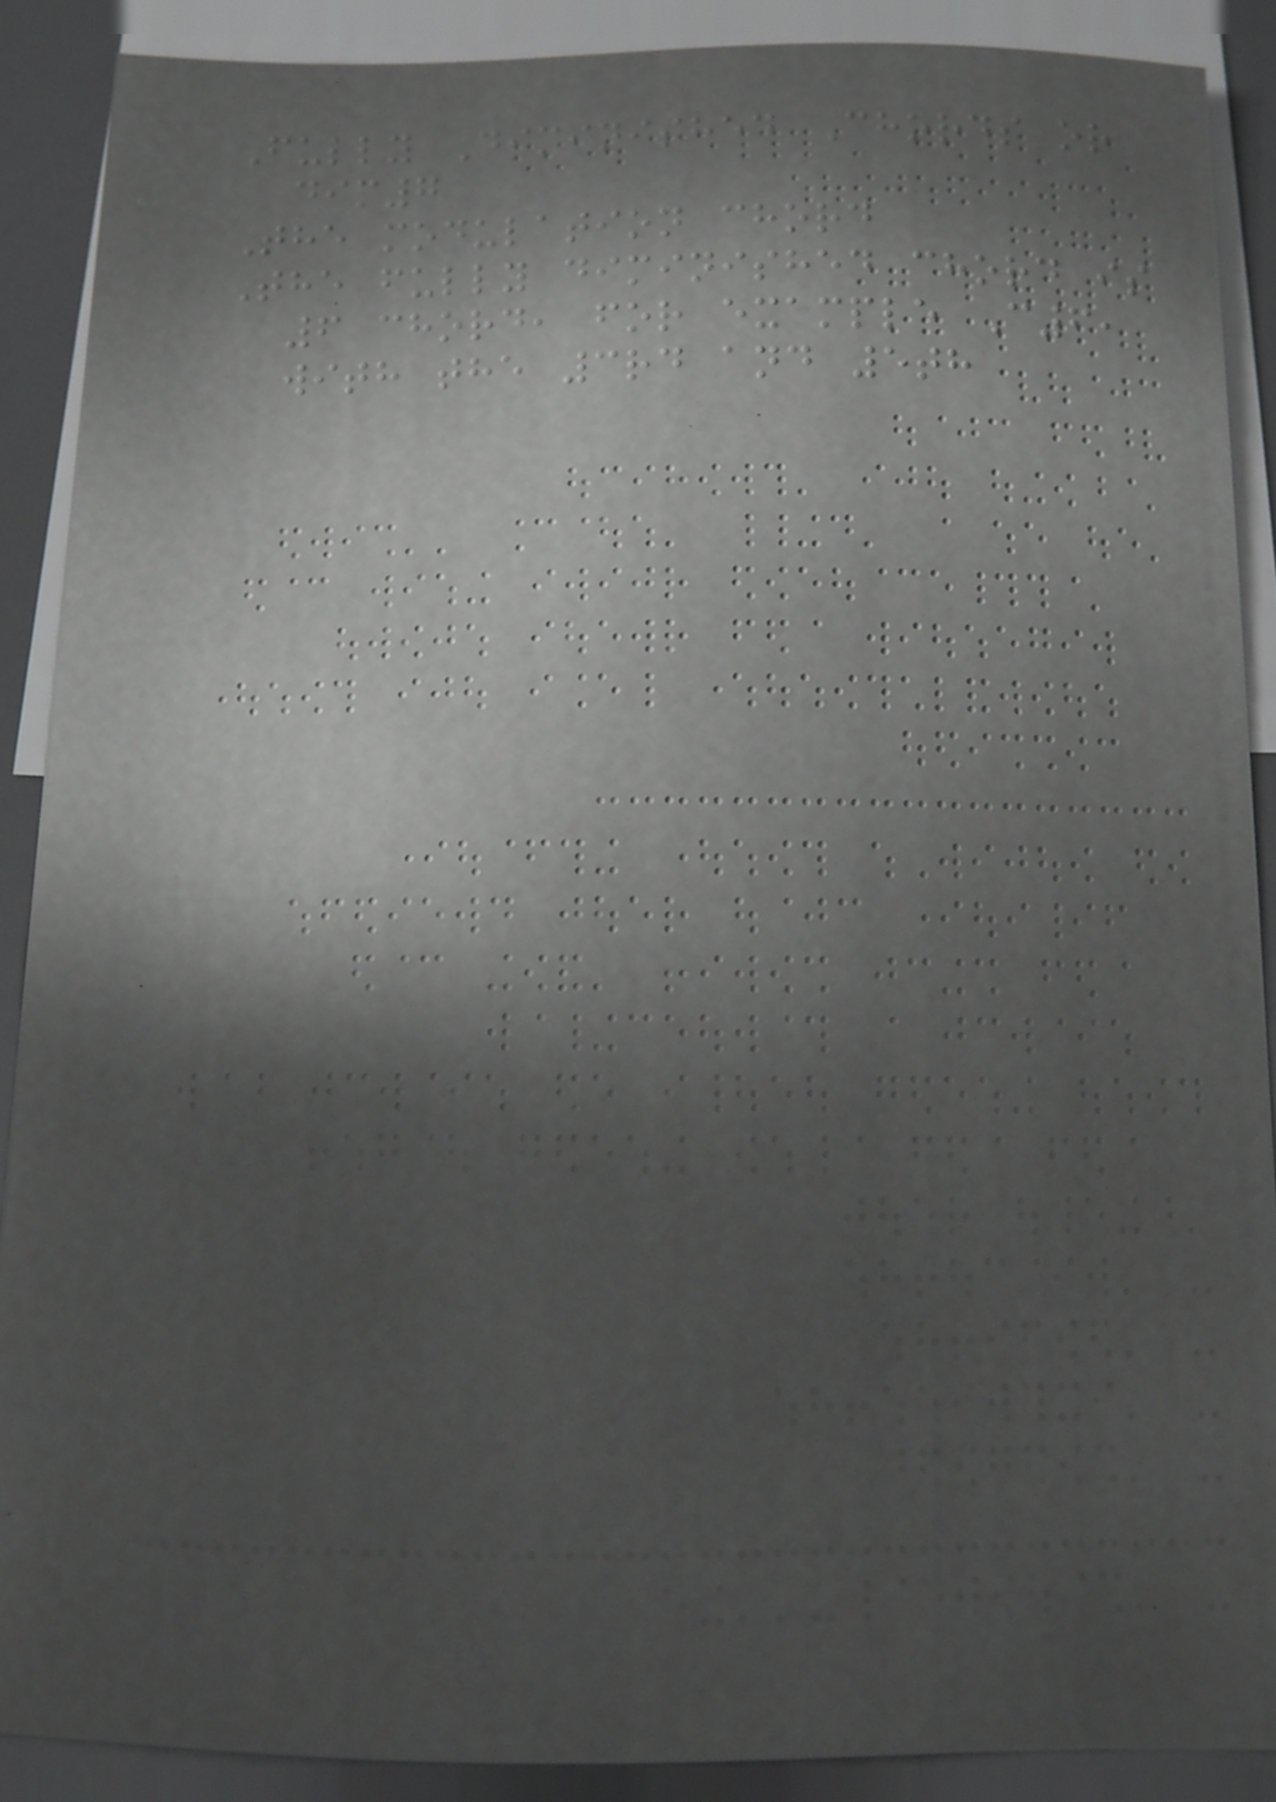Fully Diminished Chords or
dim7
The modulation chord
The fully diminished chord is
6 chord, for example C6,
with the 3rd and 5th
